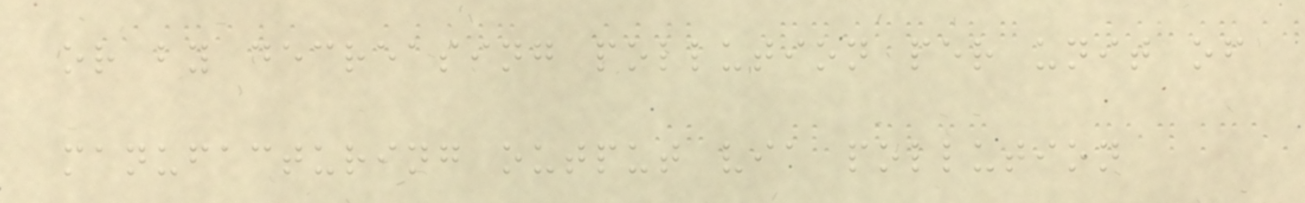or by decreasing pollution per unit of
manufacturing output via pollution
